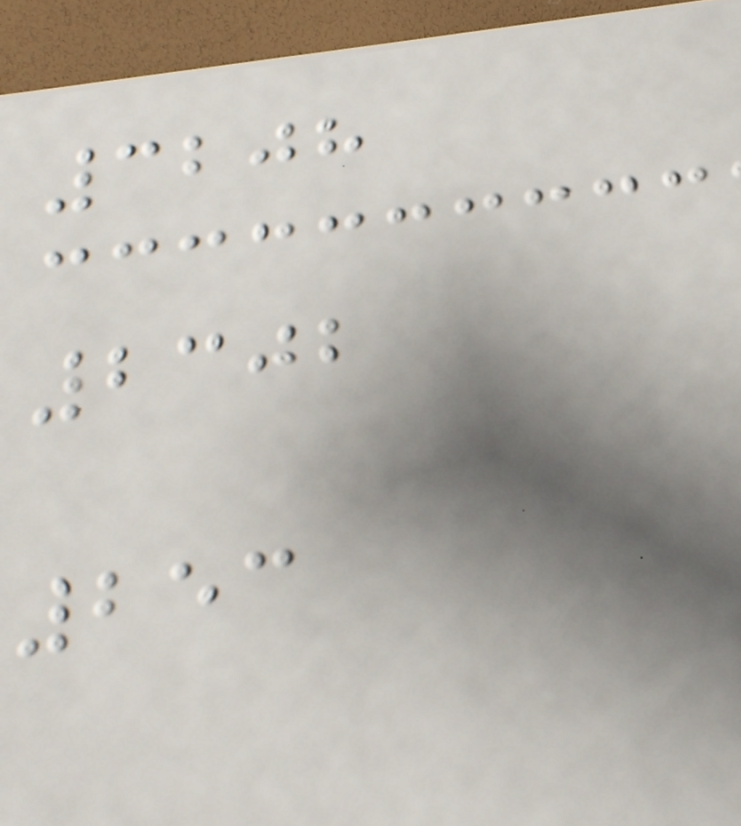3208
2302
253
